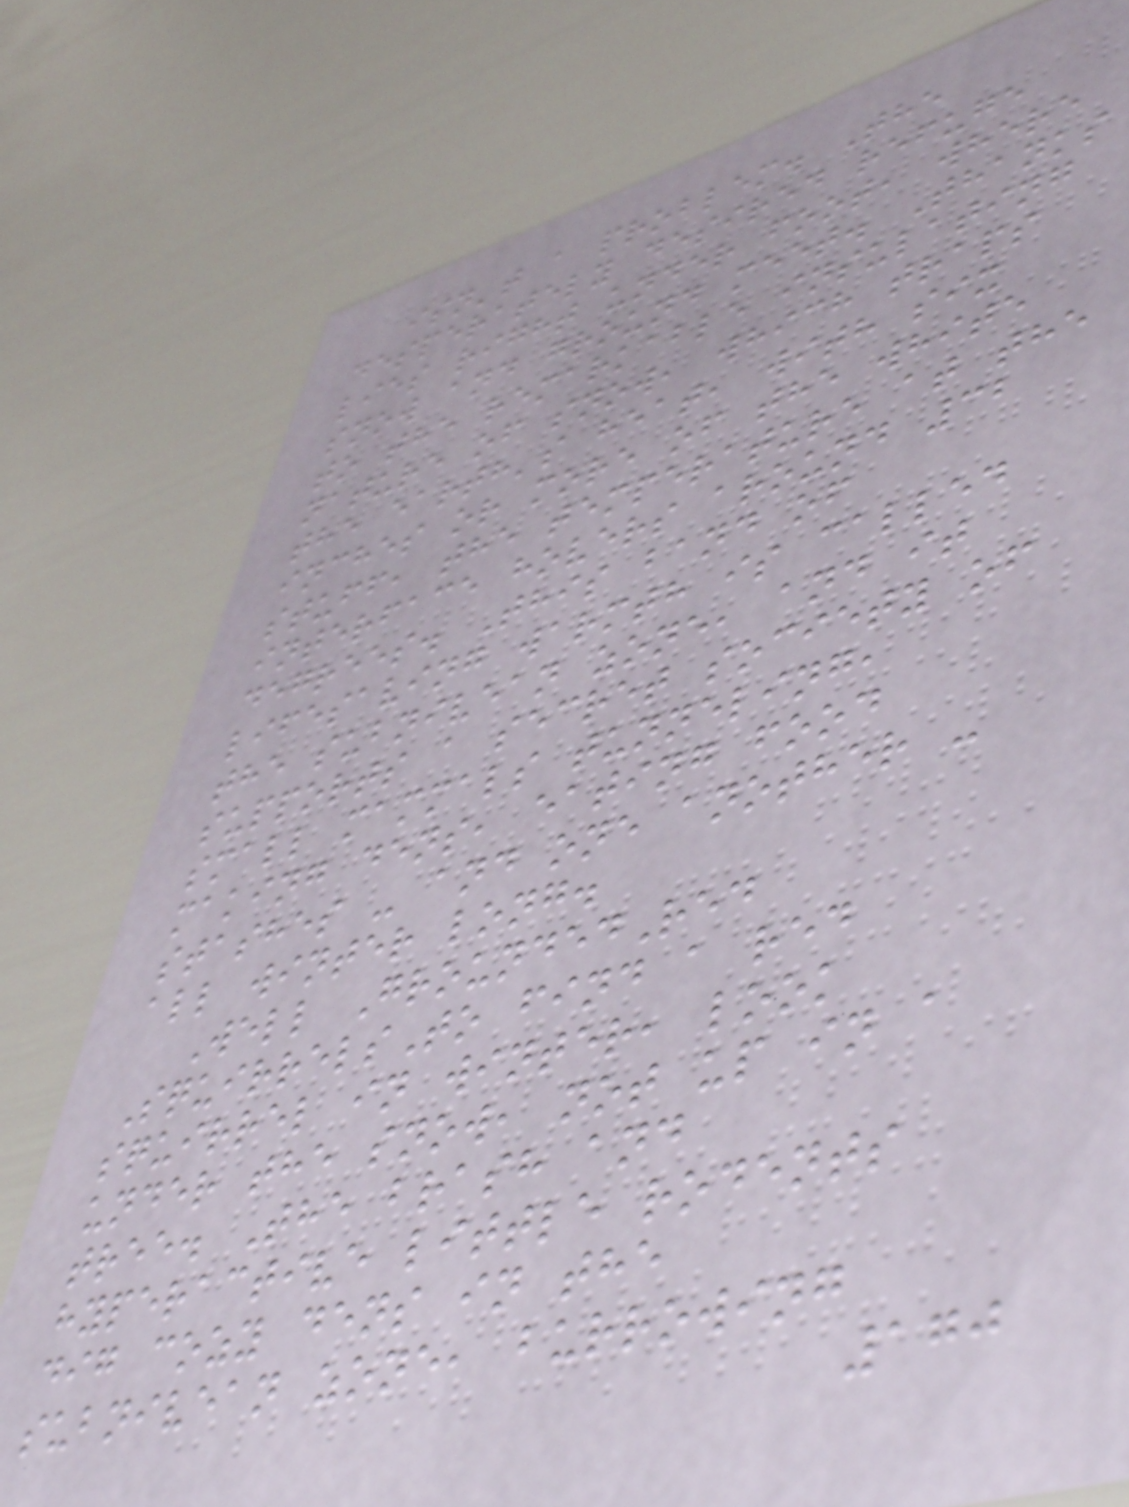isn't a problem. The
desperately desired refuge
lies right under foot, where
snow and ground meet. Thanks
to the remarkable insulating
nature of snow, which traps
the earth's heat, with six
inches or more of the white
stuff, the temperature at the
interface hovers around 32
degrees. This band of
lifesaving warmth is called
the subnivean zone, and it
supports a secret society of
small mammals tunneling,
making dens, eating food
stashes - and one another -
all winter long.
Well GroundedRed
SquirrelsTo find a red
squirrel in winter, look
under the snow, not up in a
tree. The brash and
hyperactive little rodents
dig cozy dens in the
subnivean zone, burrowing
170
